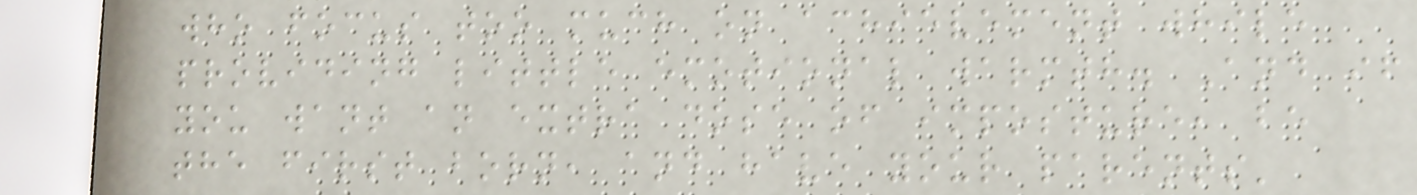who focus too much on achievement while
providing little emotional warmth. And if
you want an extra dose of imposture, be
the first born, and have your parents'
